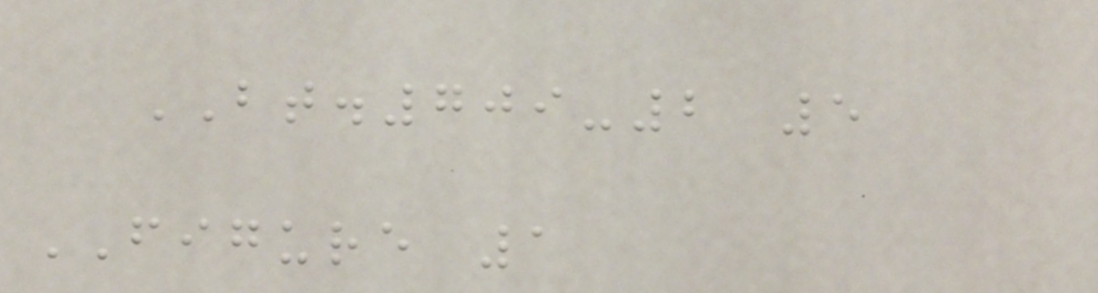BT.709-2 5
FIGURE 1
